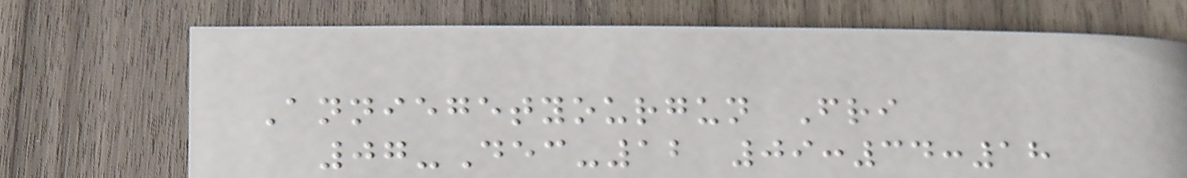Anniegetyourgun Fri
07-Dec-12 09:34:18
